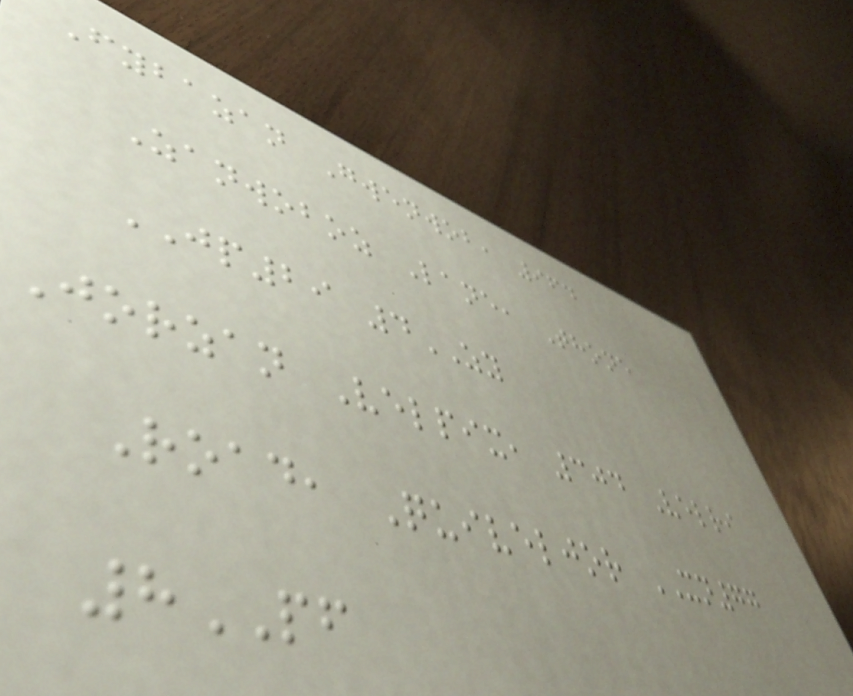Fybazan Gwenwob, 964
Zanwoboz Lane, Thone
JP29 4ZY
Jorzan Velpix, 304 Velri
Road, Quiveljor XN77
8PF
